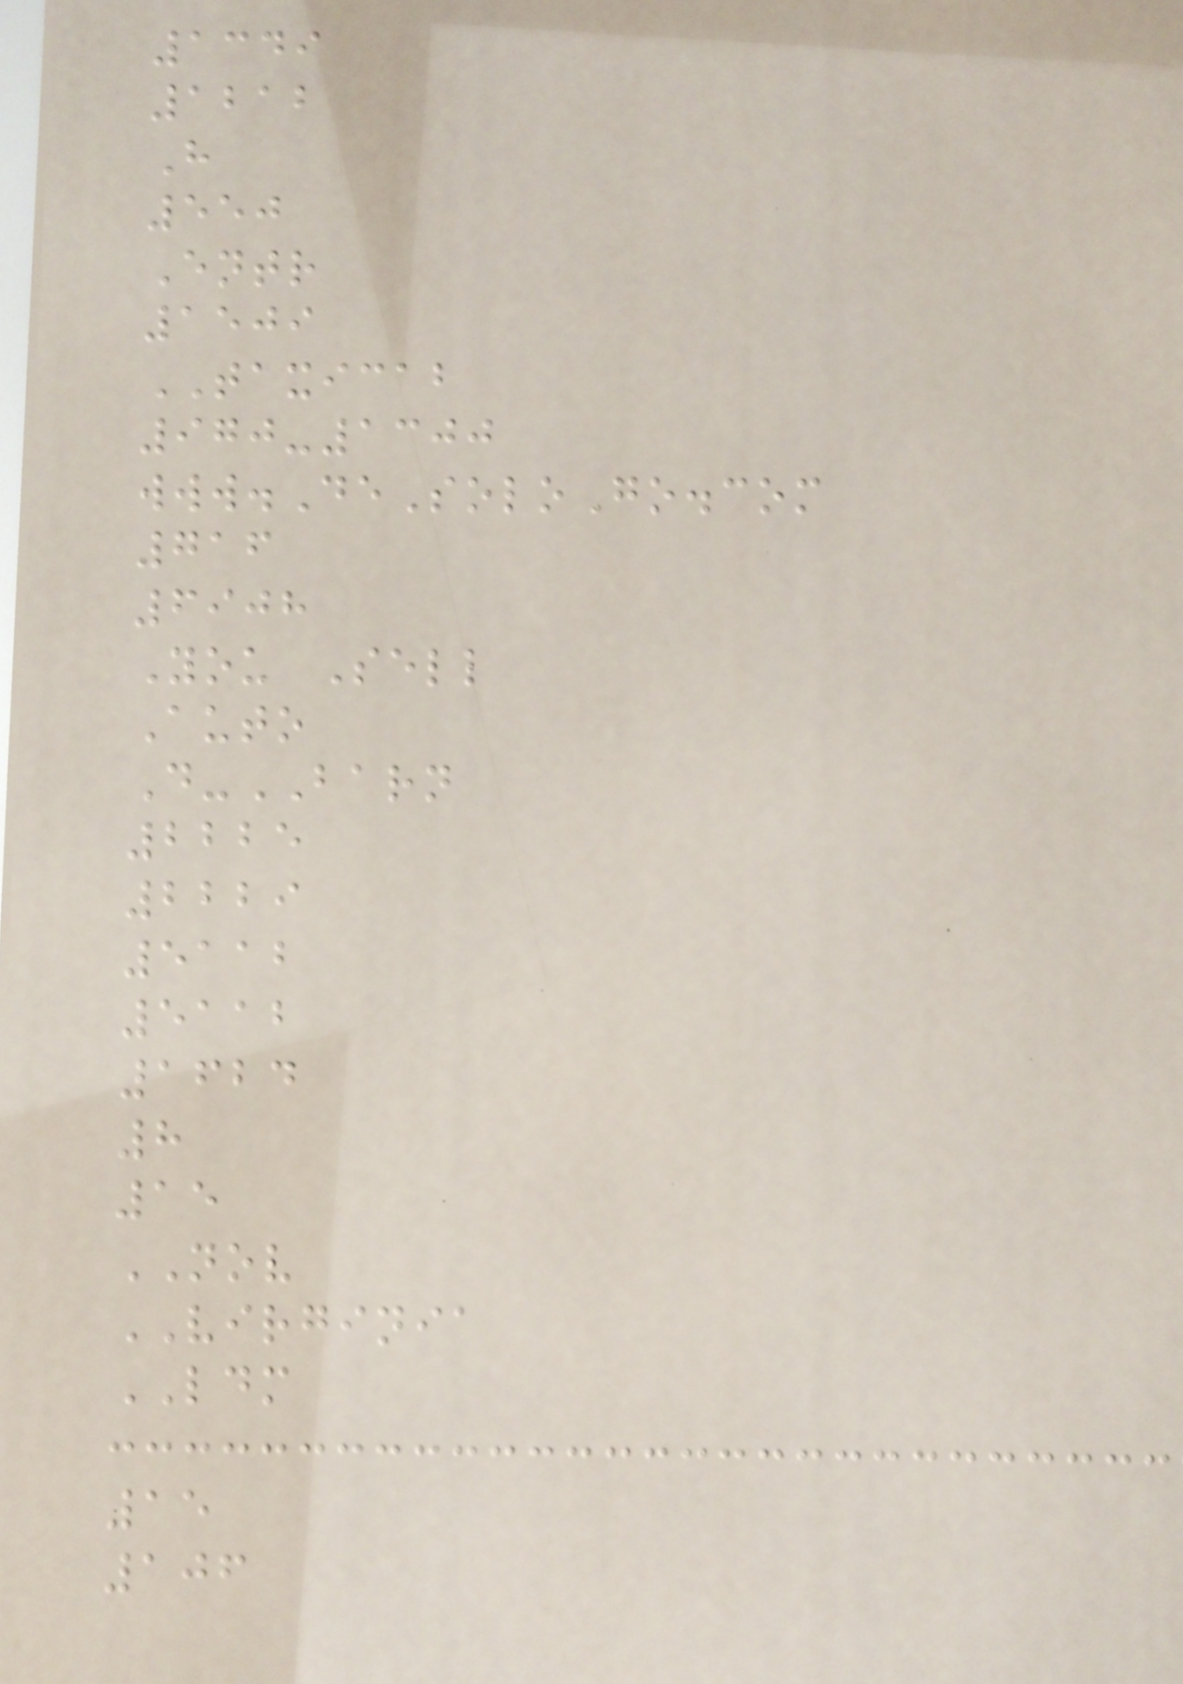1349
1212
H
550
Entr
1509
TAXICAB
970-1300
www.DeSoloGo.com
716
6908
You Sell
Auto
D-BARN
2225
2229
5112
5112
1624
8
15
NOV
VIRGINIA
LDM
15
106
